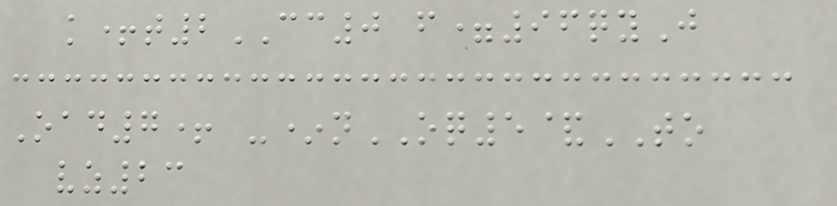k+t2CC0 f=96qyJ
Oad7+ -*nOQ5&TO
vz23
